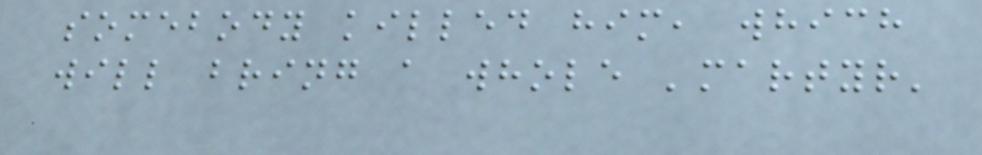somebody killed him, which
will bring a whole 'martyr'
